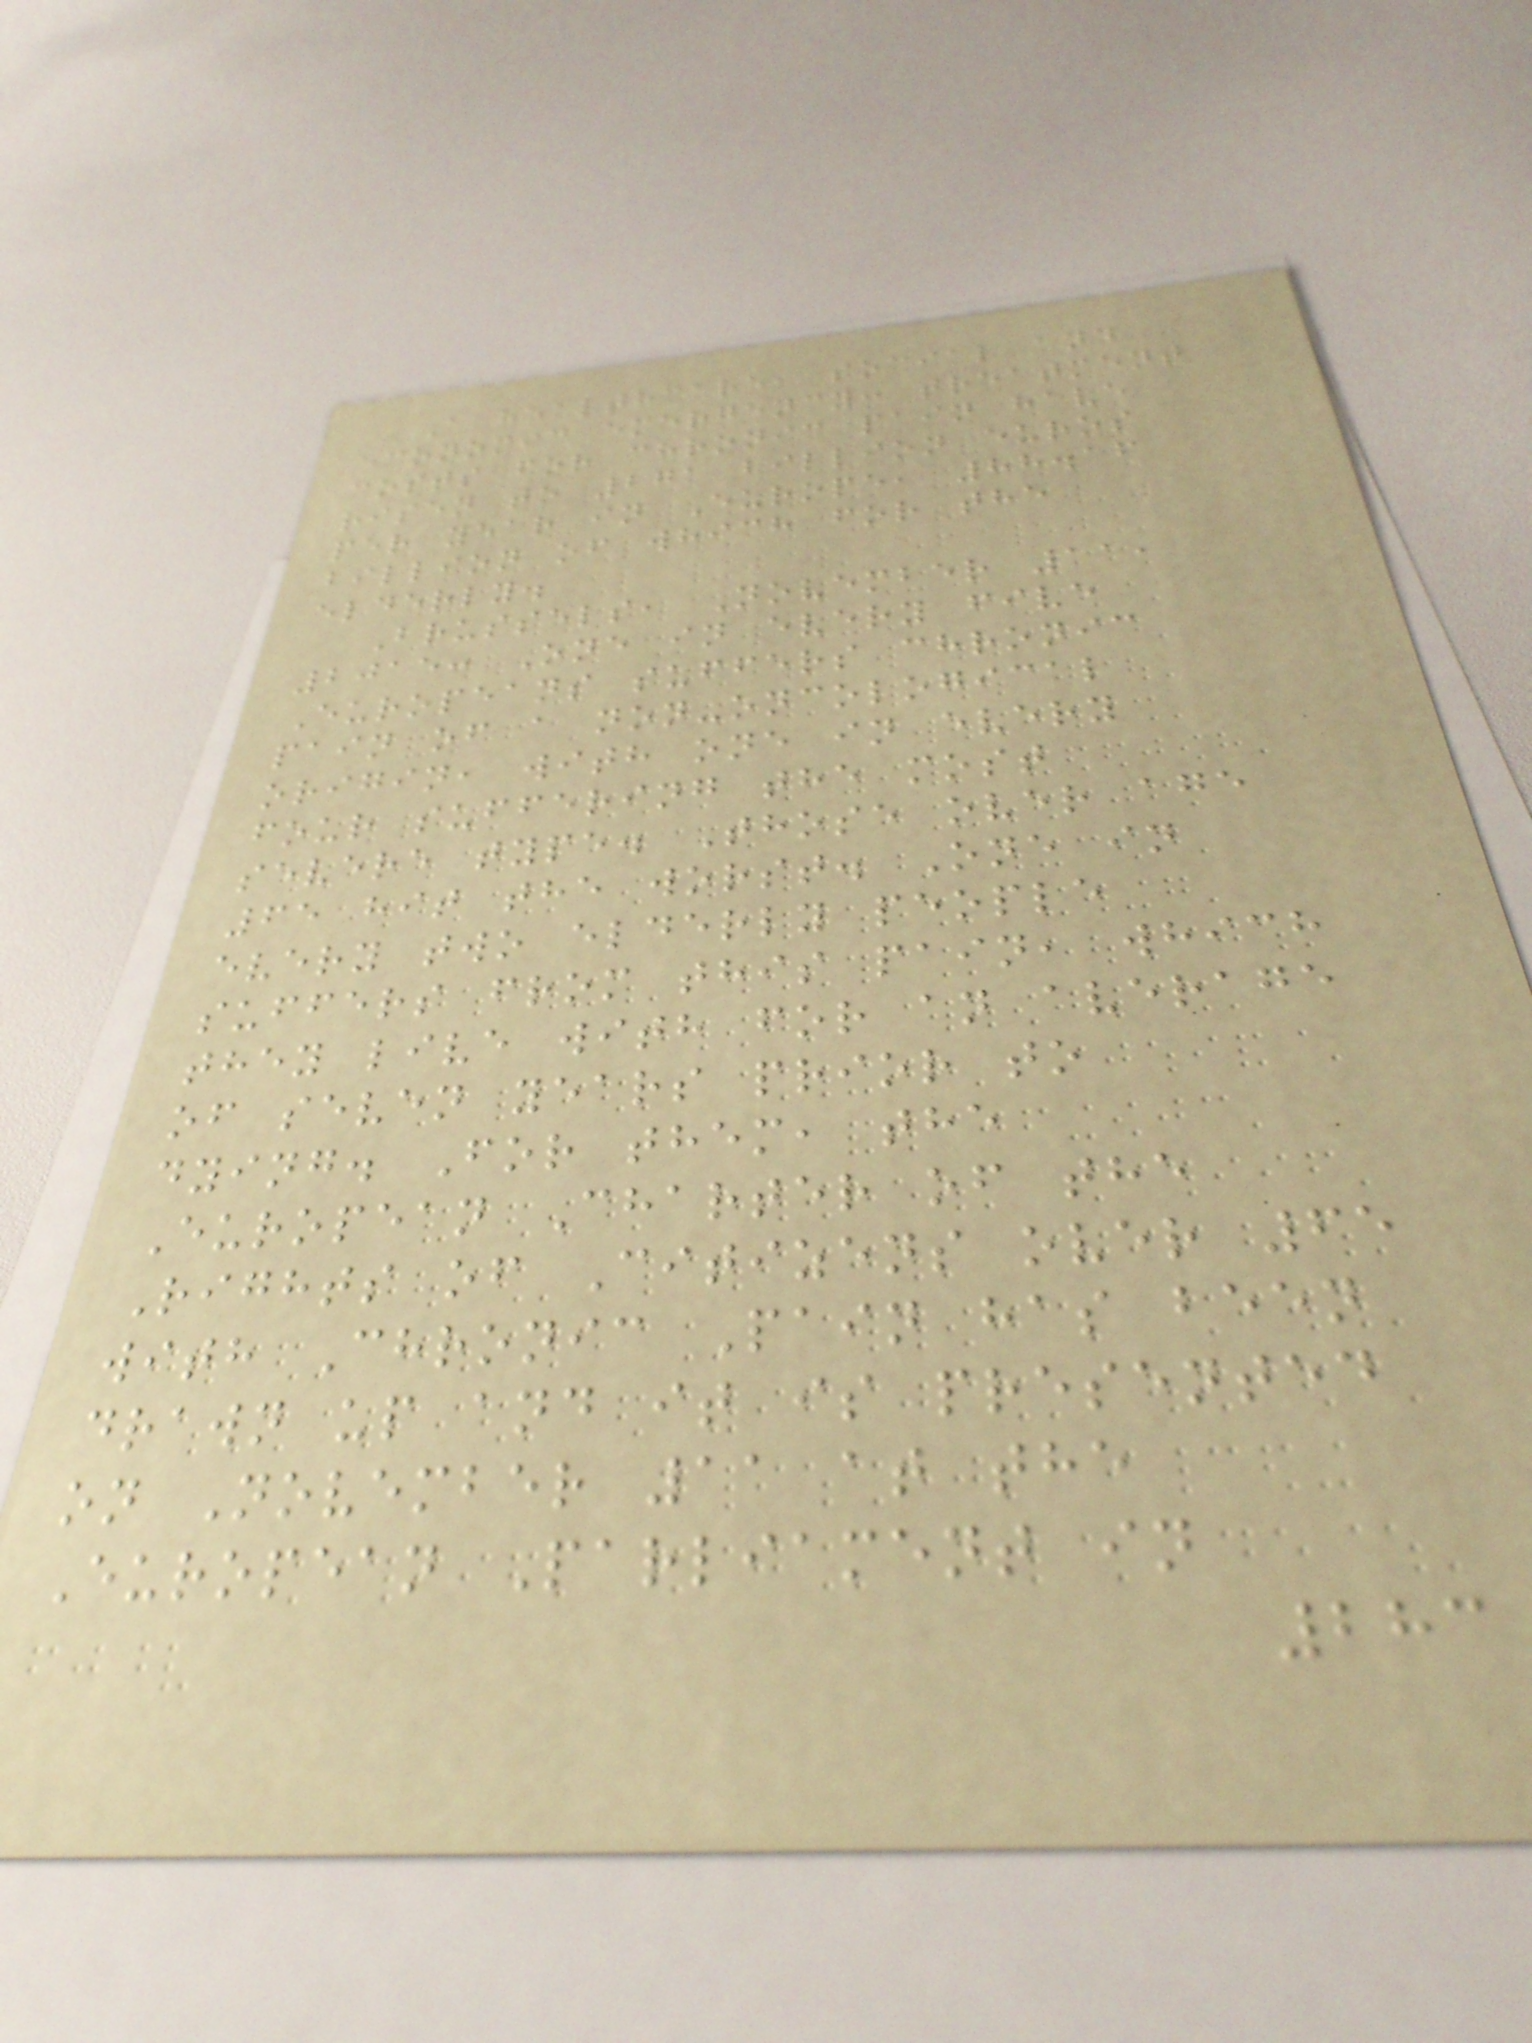A healthcare, social and
economic emergency: treatment
costs for chronic pain have
risen to 271 billion euros
per year in Europe, 88.16
billion of which for the
elderly.
Brussels, November 11,
2015: One in every five
Europeans suffers chronic
pain of a non-oncological
origin, with one in every
four suffering the most
severe type. Those over age
65 hit the worst. One in
every two elderly people
suffers from this pain, which
they live with for an average
of seven years prior to
dying. For them, the
European Charter of the
Rights of Citizens over 65
with Chronic Pain has been
drawn up and it is presented
on November 11 at the
European Parliament in
283
